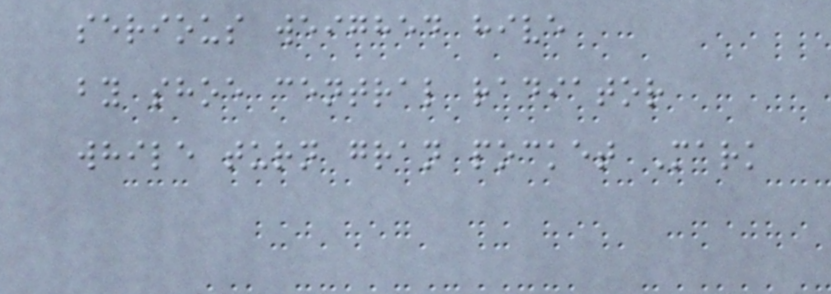serious weighed hive
by shoe central radiator
while turn gran pocket Mark
